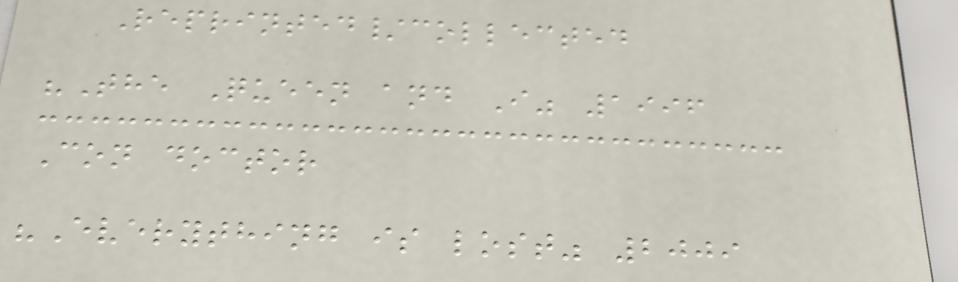Reprinted/collected
"The Queen and I" 1996
Con doctor
"Everything is lost" 2009
